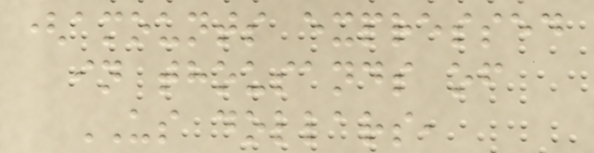(amounts expressed
in thousands of
US dollars,
